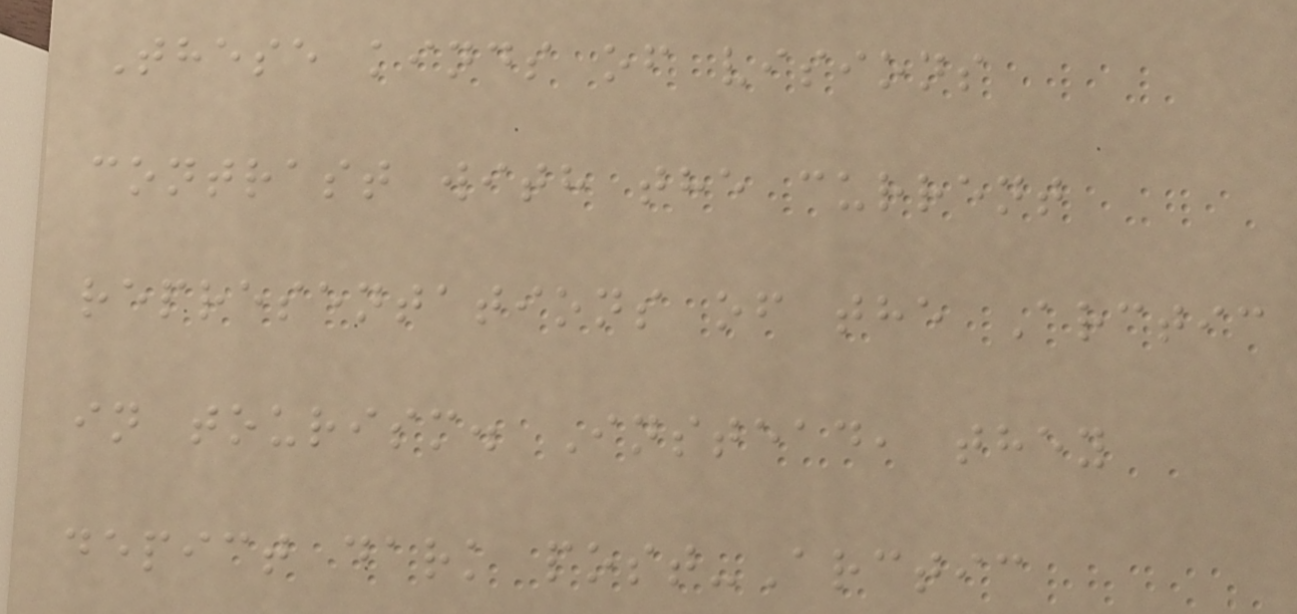These kinds of visions
contrast with the current
representations of the Arctic
in tourism. Instead, they
depict dark post-Arctic
